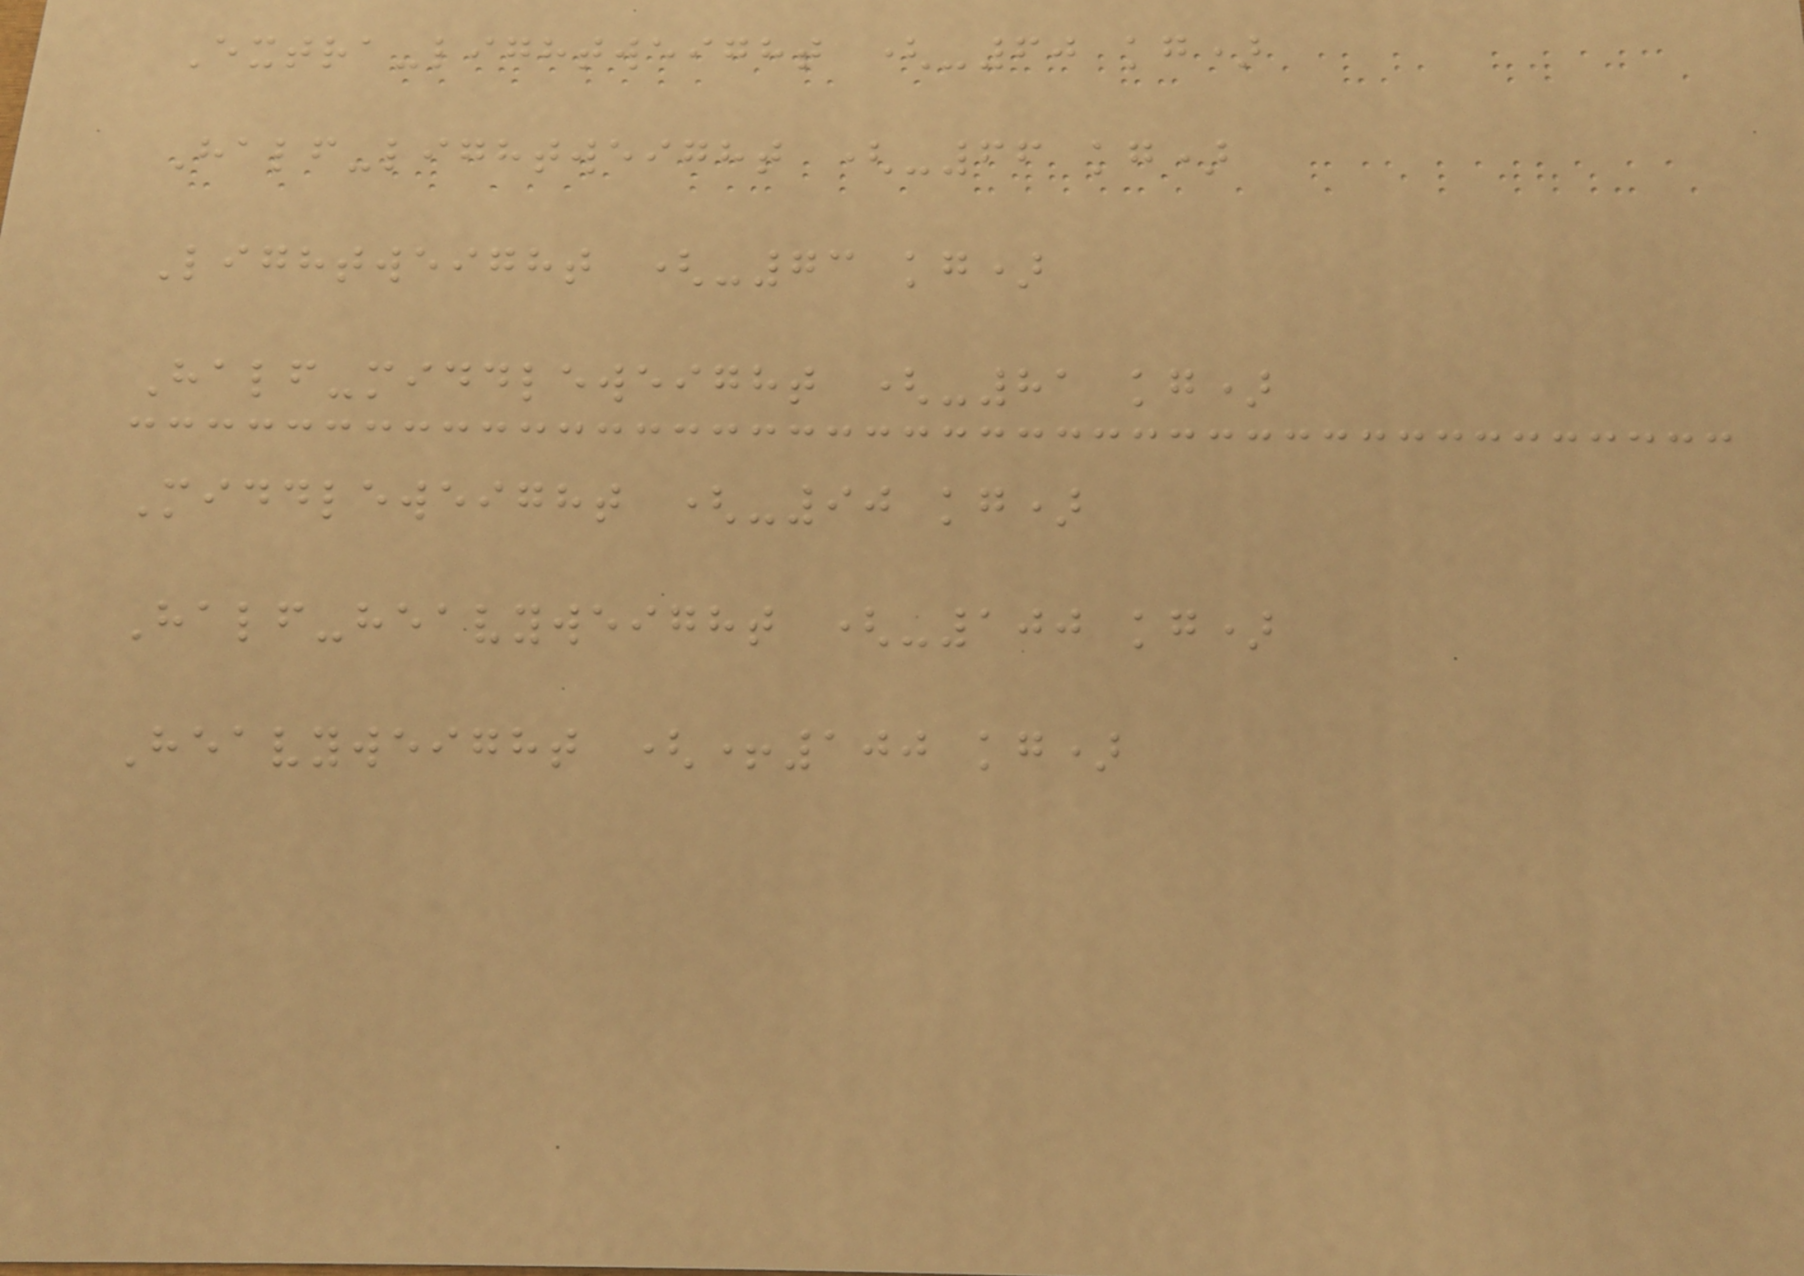Extra-lightweight (-60 kg)
Half-lightweight (-66 kg)
Lightweight (-73 kg)
Half-middleweight (-81 kg)
Middleweight (-90 kg)
Half-heavyweight (-100 kg)
Heavyweight (+100 kg)
